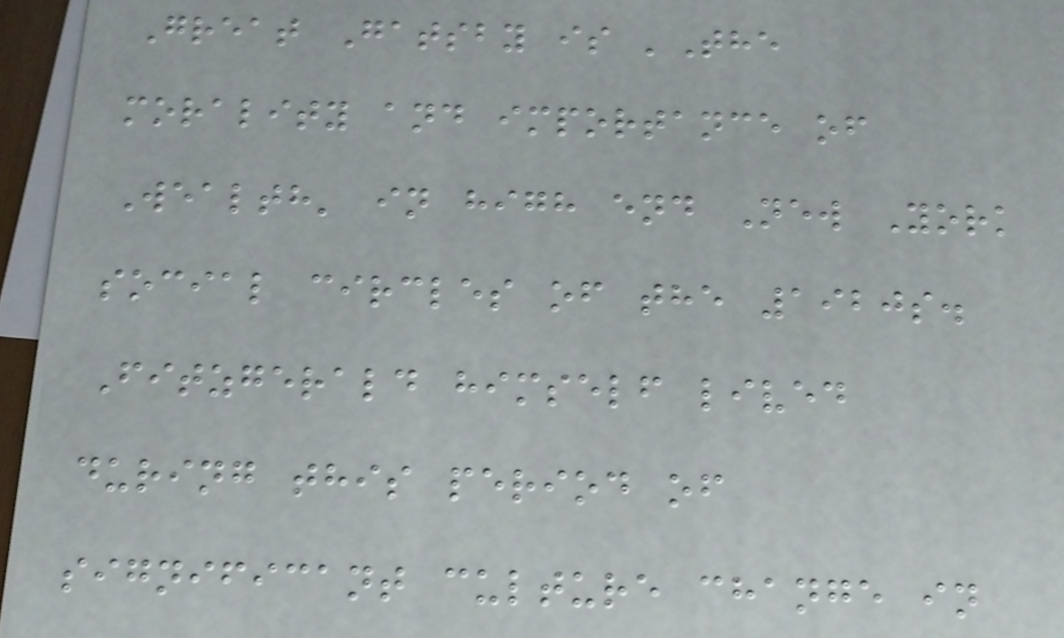Great Gatsby is 'The
morality and importance of
Wealth' in high end New York
social circles of the 1920s.
Fitzgerald himself lived
during this period of
significant culture change in
